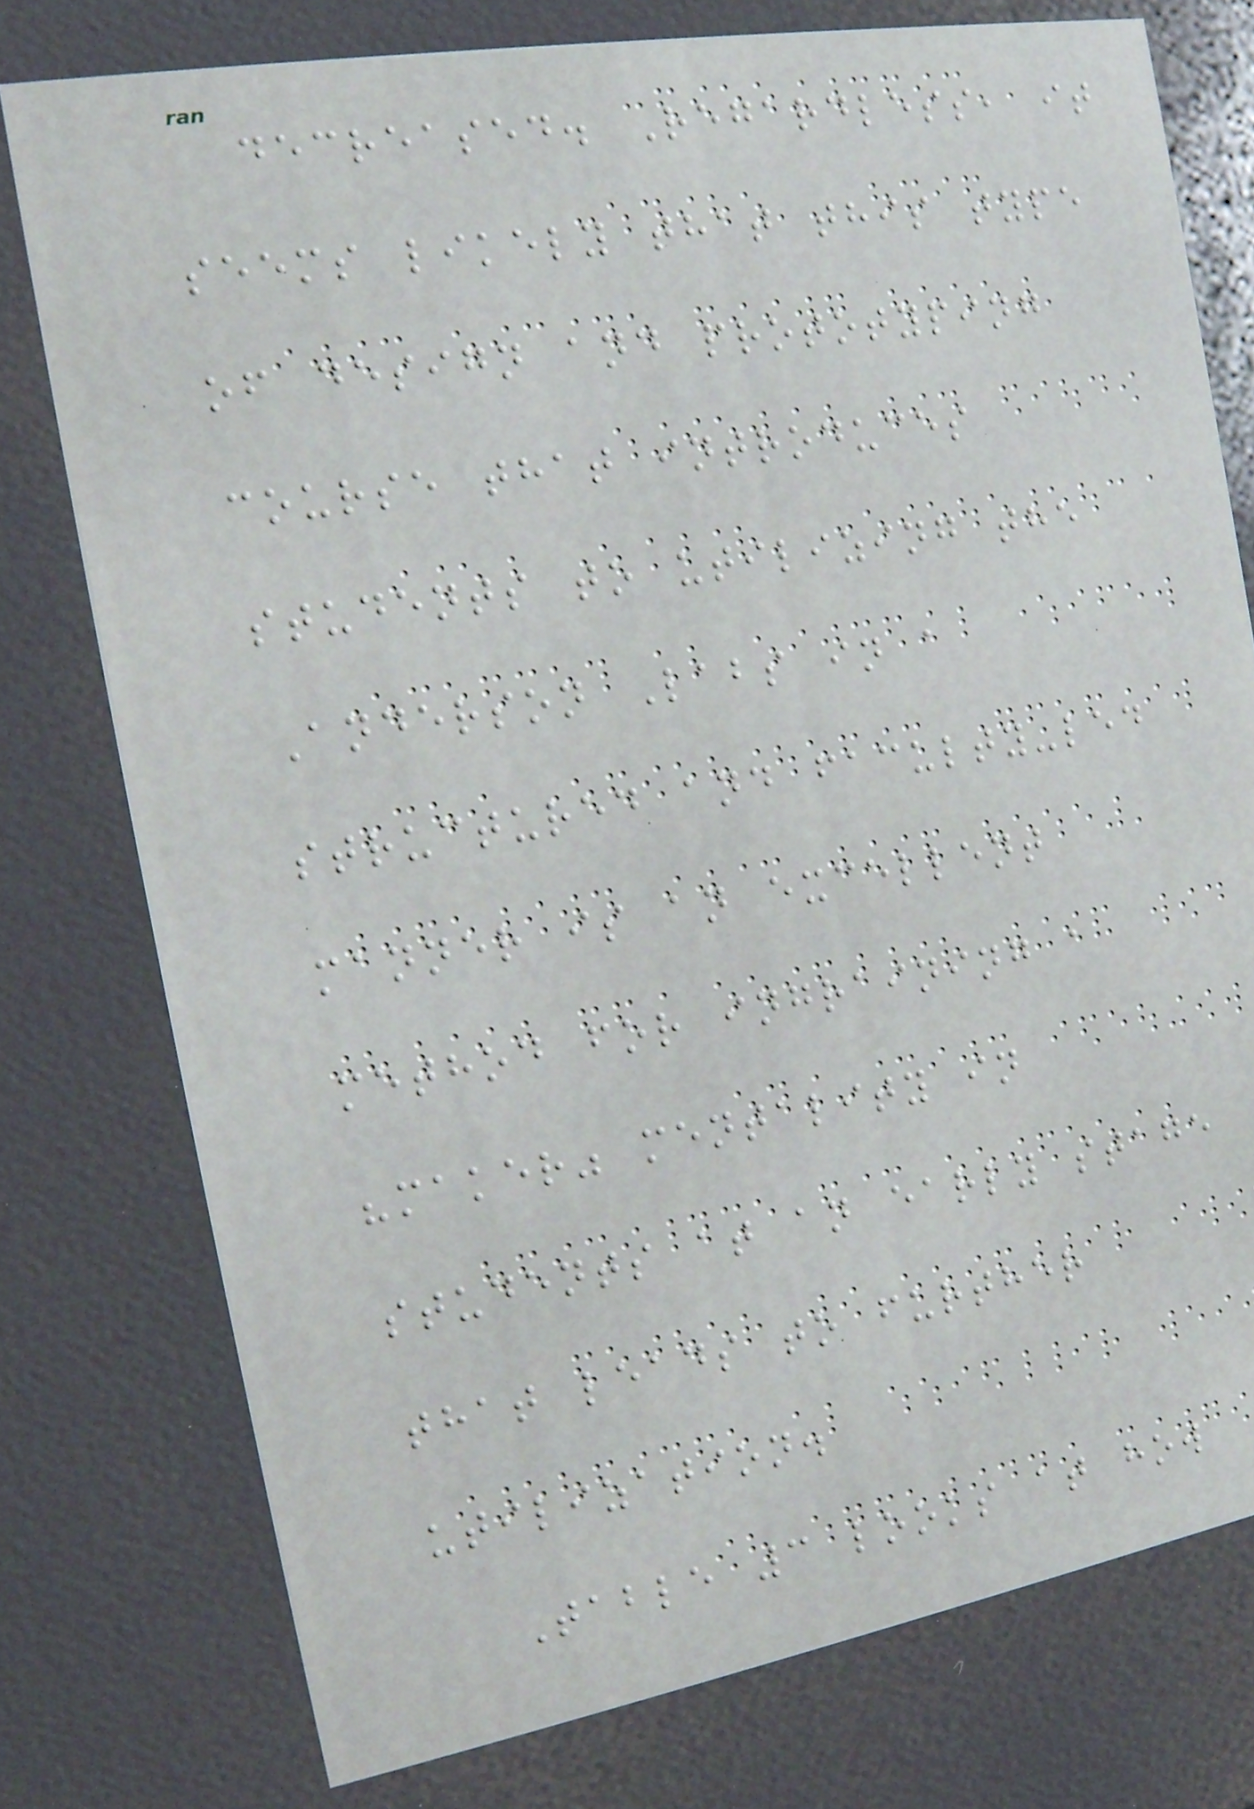decreased. Regardless, it
seems likely that this type
of design and prototyping
course that introduces
students to utilizing the
Anderson Labs in a
structured and faculty-led
manner is an excellent
method for ingraining a
"maker" mentality in
students at an early stage
that leads to further
utilization.
Table 3 looks at how
